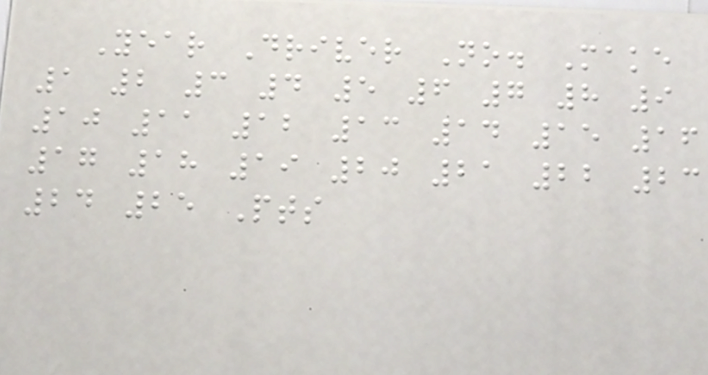Year Driver No. Make
1 2 3 4 5 6 7 8 9
10 11 12 13 14 15 16
17 18 19 20 21 22 23
24 25 Pts
